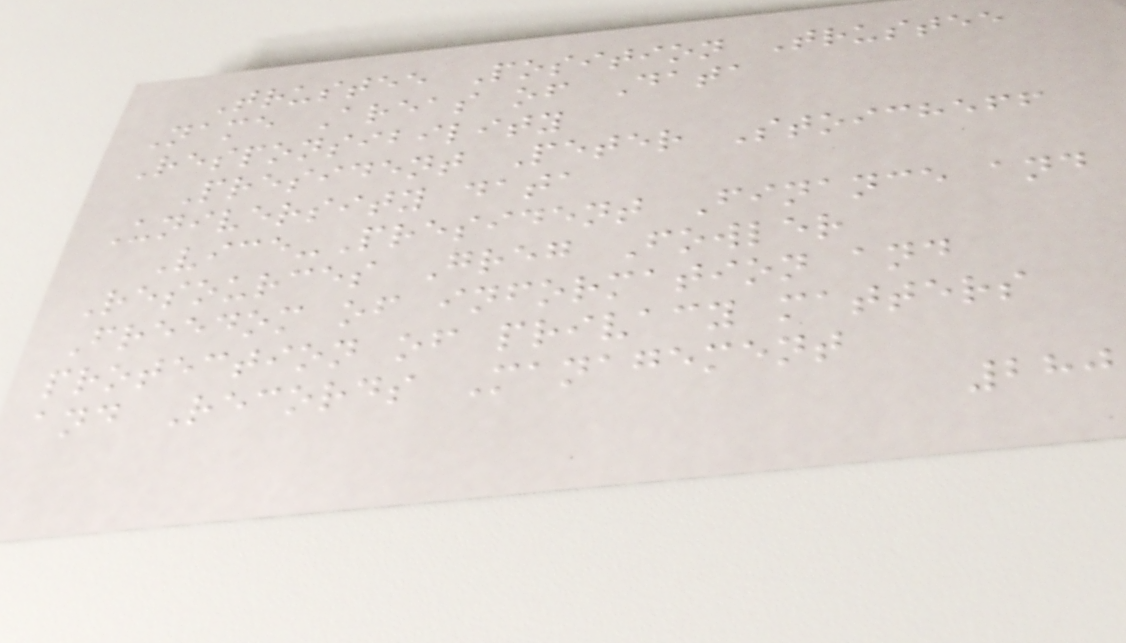Trustee Position Trustee
Name Areas of Data
Responsibility
President Peter Stoicheff
University data
Vice-President Finance and
Resources Greg Fowler
Freedom of information and
protection of privacy matters
and Records Management
280
